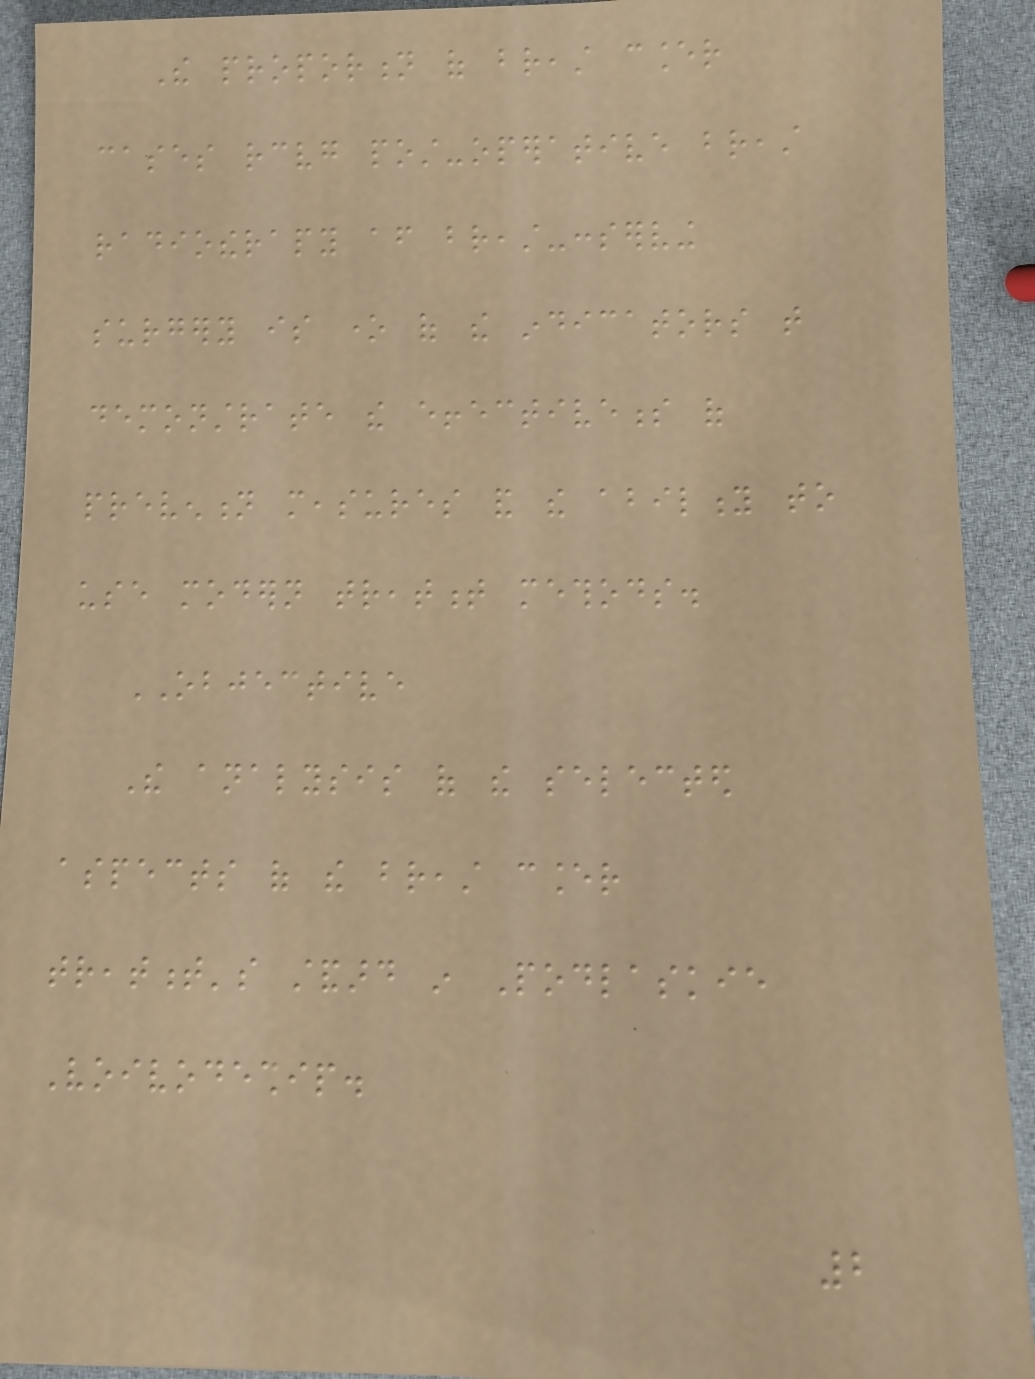The proportion of breast cancer
cases receiving post-operative breast
radiotherapy after breast-conserving
surgery is one of the indicators that
demonstrate the effectiveness of
prevention measures and the ability to
use modern treatment methods.
OBJECTIVE
The analysis of the selected
aspects of the breast cancer
treatment's standard in Podlaskie
Voivodeship.
2
